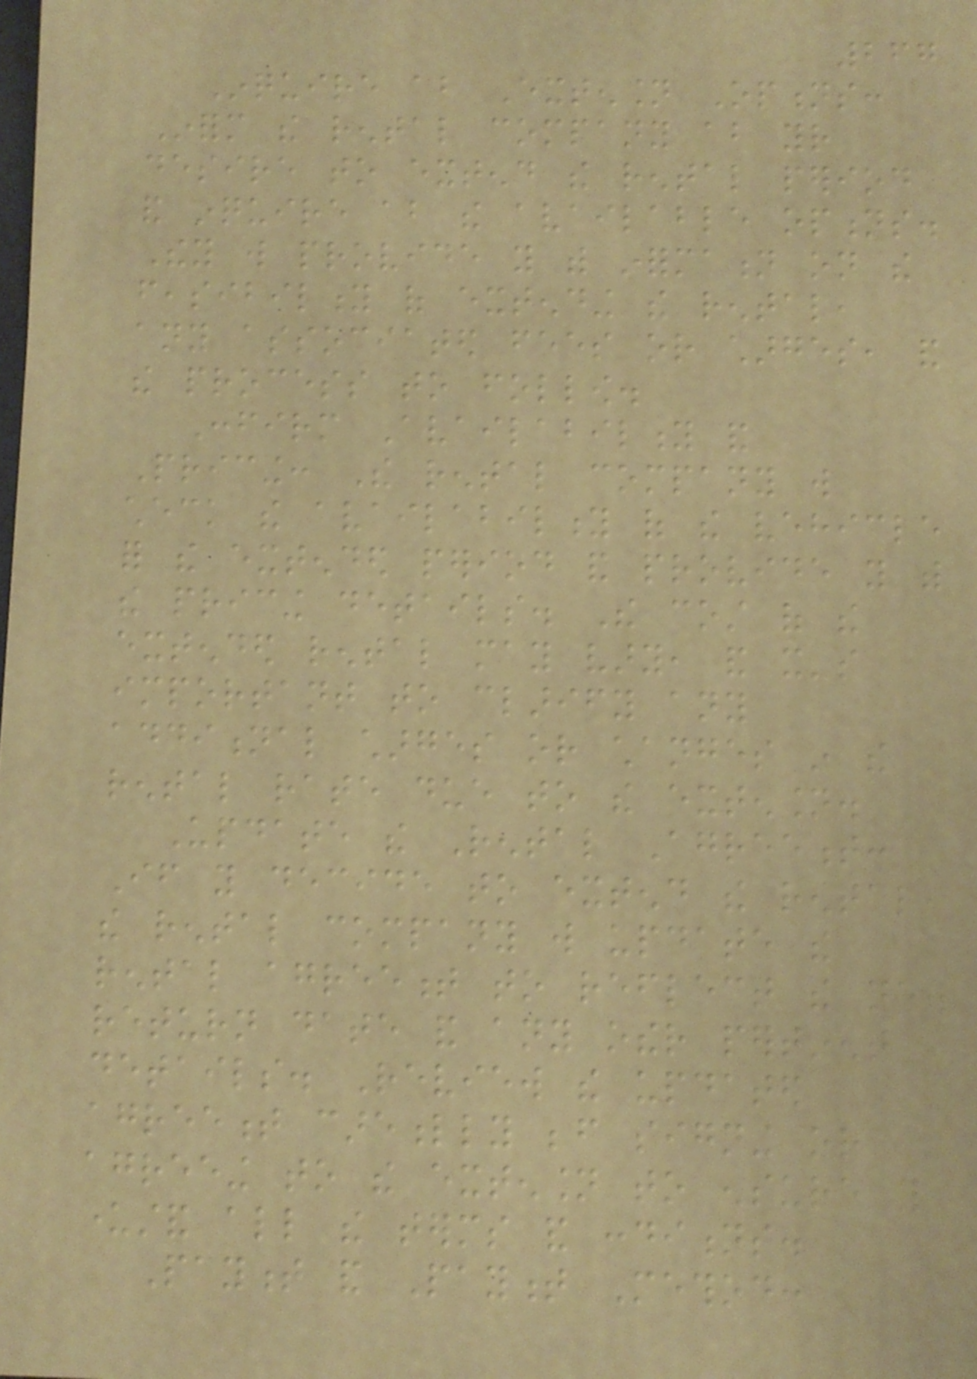267
Inquire about Extension Options:
Inform the rental company about your
desire to extend the rental period
and inquire about the available options.
They will provide you with information on the
feasibility of extending the rental,
any associated fees or charges, and
the process to follow.
Confirm Availability and
Pricing: The rental company will
check the availability of the vehicle
for the extended period and provide you with
the pricing details. The cost of the
extended rental may vary, and it's
important to clarify any
additional charges or changes in the
rental rate due to the extension.
Update the Rental Agreement:
If you decide to extend the rental,
the rental company will update the
rental agreement to reflect the new
return date and any other pertinent
details. Review the updated
agreement carefully before signing or
agreeing to the extension to ensure you
understand all the terms and conditions.
Payment and Payment Method:
